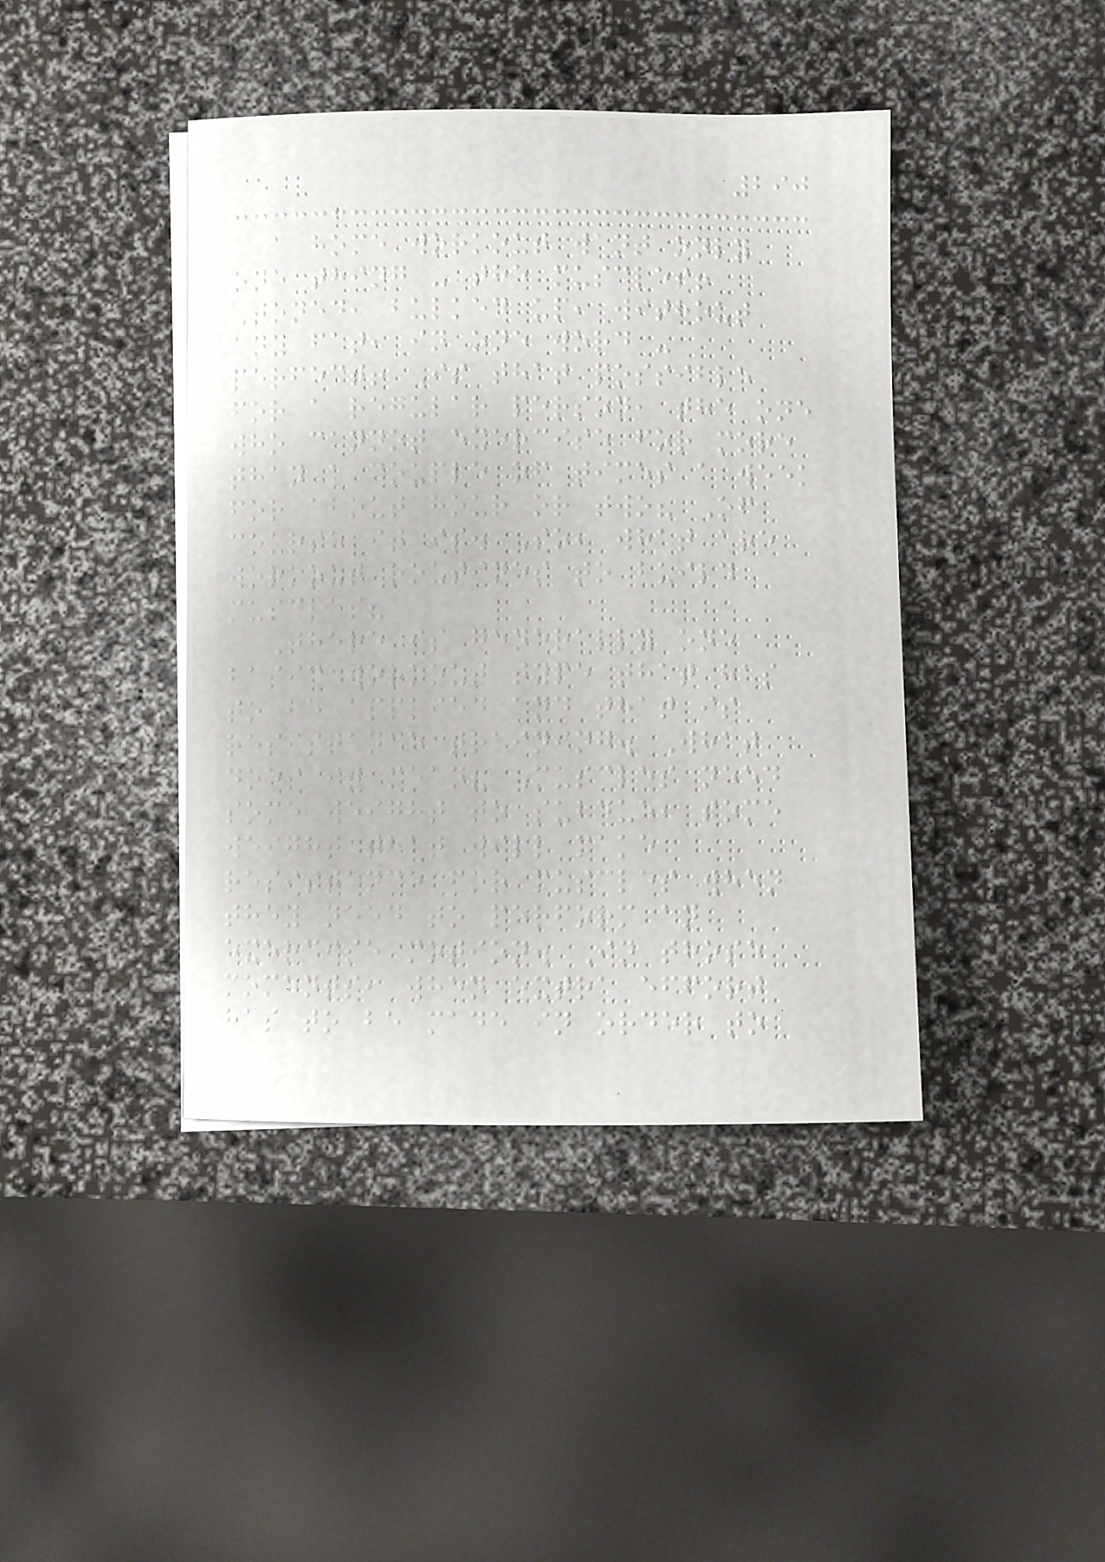290
a home workout want only
one thing - the muscles!
Toned, bulked up, without
any fat, in one word -
perfect! Is that possible
for a regular person, the one
who cannot exercise for more
than a couple of times a week
for about hour or two? Of
course it is. So, what are
workout routines to build
muscles?
There is generally one
basic workout type that has
to be applied and that is
resistance training. What
does it mean? Muscles need
some weight to subdue, some
weight that will make
resistance for muscles when
they need to perform an
exercise motion. In those
moments, when extra effort
has to be made in order to
